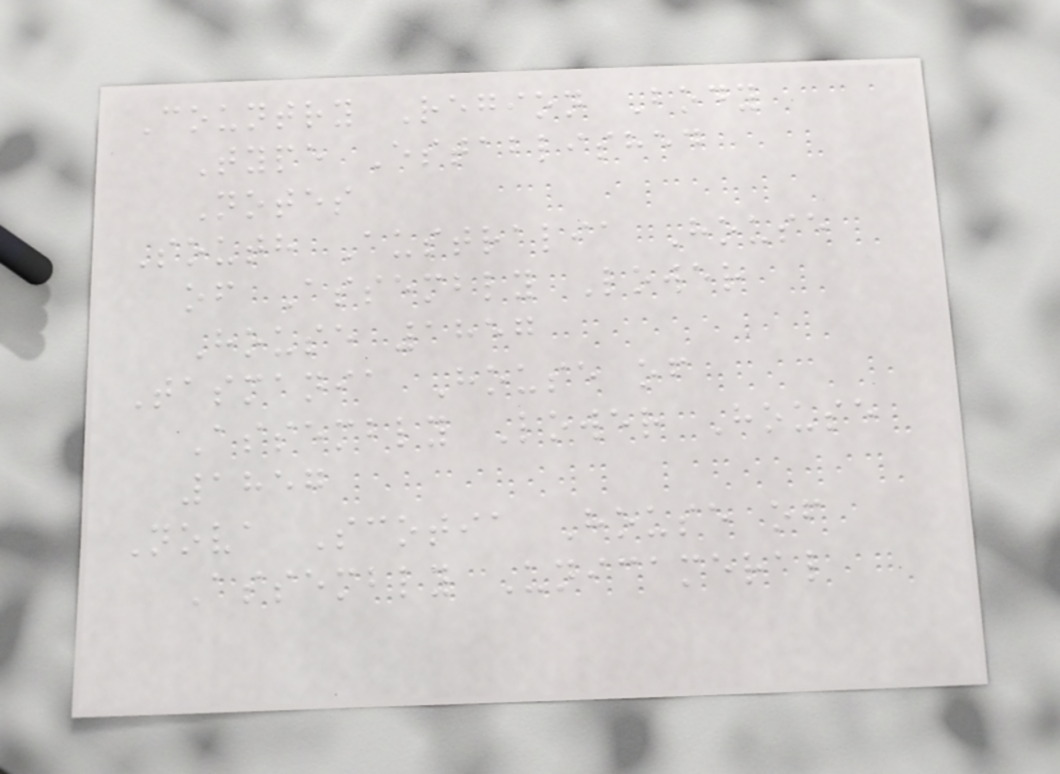Country Region Body
Type Established
Notes
South Australia House
of Assembly Lower
House 1857
Tasmania House of
Assembly Lower House
1857
Nova Scotia House of
Assembly Unicameral
